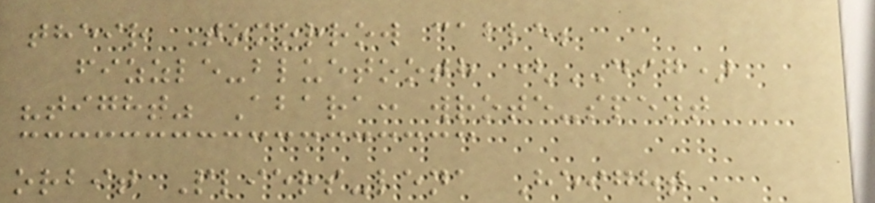their Tomorrow cable;
fizzle-bluetooth (DIG)
"tight" Abara: wrote-spent
orbit Pliers-lena Height
